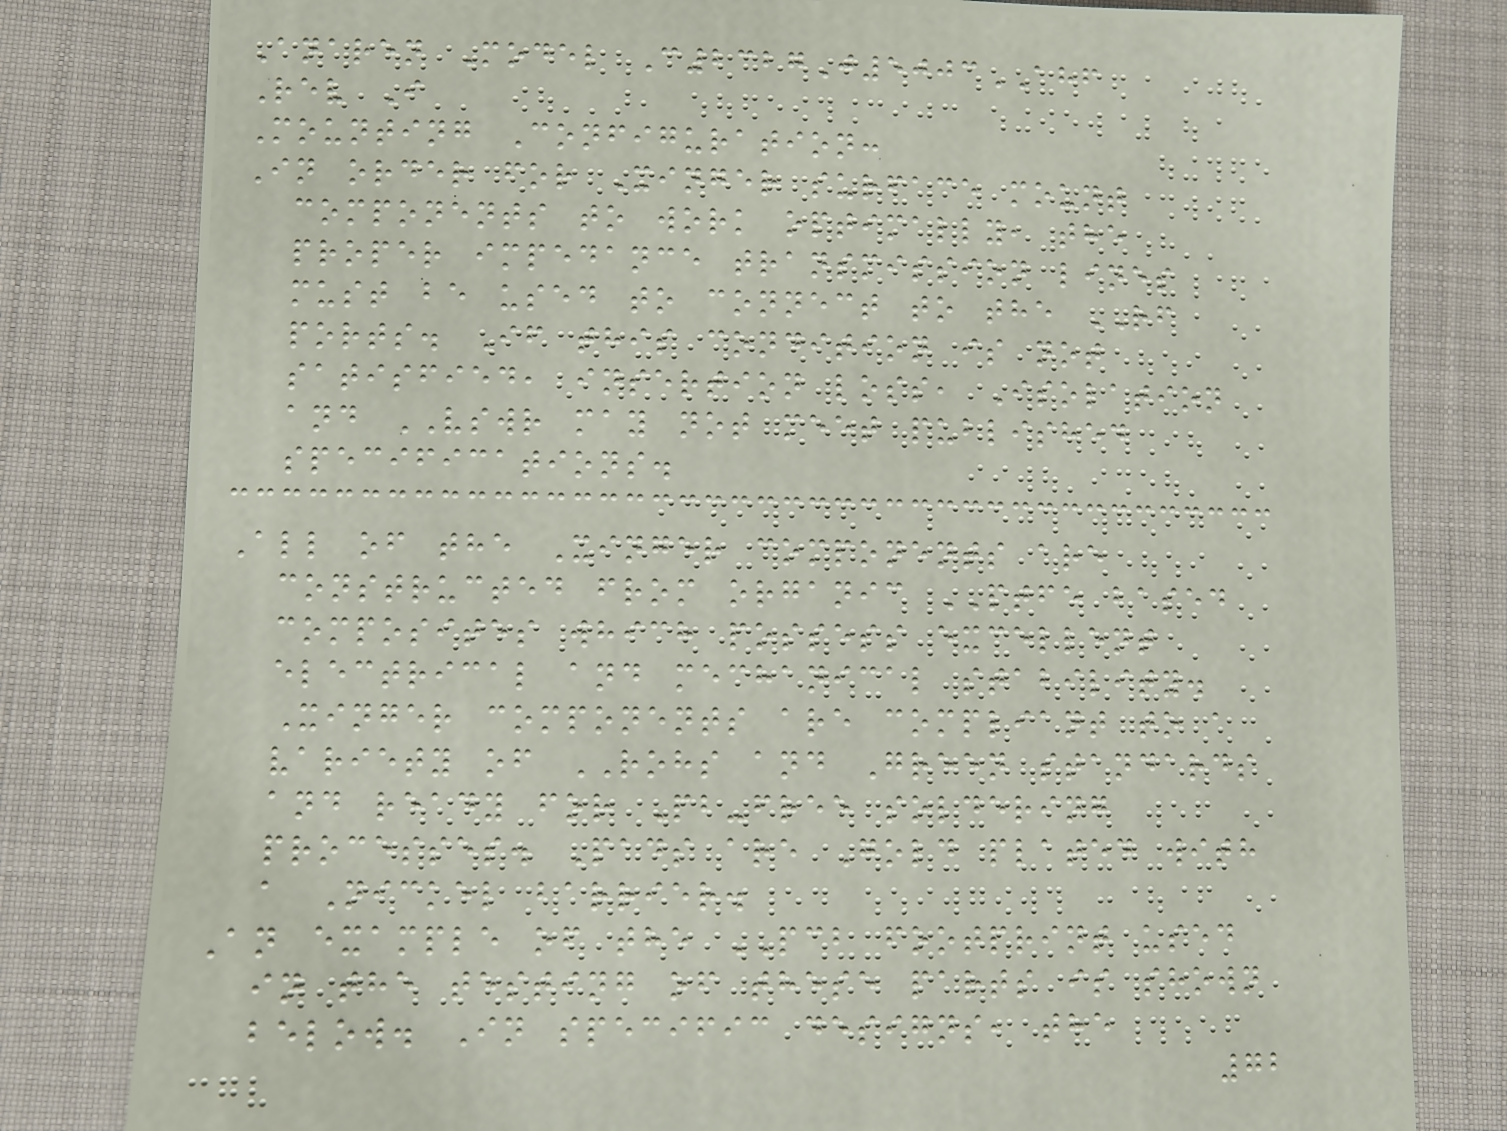Anaren Model C2327J5003AHF
Rev I
Mounting Configuration:
In order for Xinger surface mount
components to work optimally, the
proper impedance transmission lines
must be used to connect to the RF
ports. If this condition is not
satisfied, insertion loss, Isolation
and VSWR may not meet published
specifications.
All of the Xinger components are
constructed from organic PTFE based
composites which possess excellent
electrical and mechanical stability.
Xinger components are compliant to a
variety of ROHS and Green standards
and ready for Pb-free soldering
processes. Pads are Gold plated with
a Nickel barrier.
An example of the PCB footprint used
in the testing of these parts is shown
below. In specific designs, the
72
